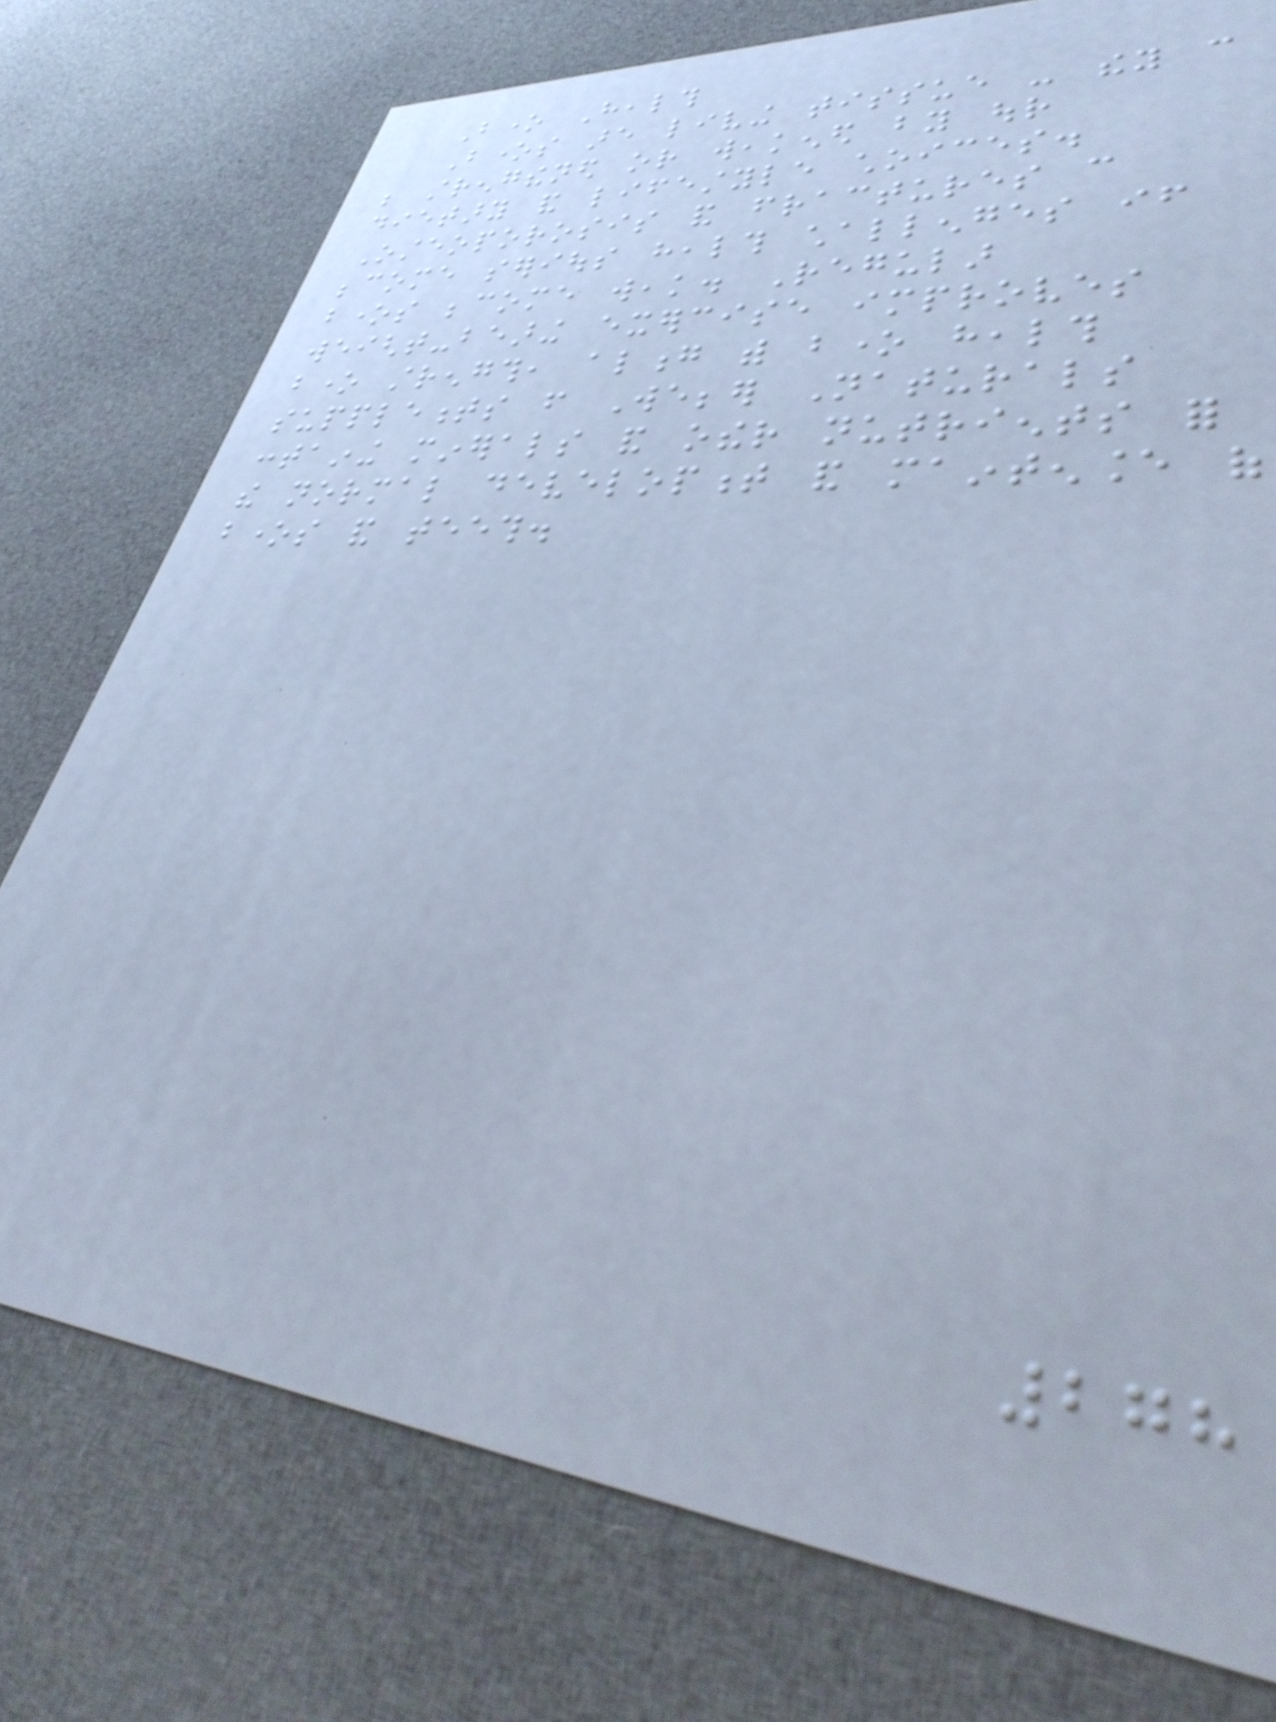Bone Health
Bones are living tissue - they can
be strengthened or weakened by our
dietary and lifestyle choices.
Osteoporosis and fractures can
become serious health challenges if
bones become weak. Regular
weight-bearing exercise improves
bone strength, along with bone health
supplements from Webber Naturals
containing minerals and other nutrients for
the normal development and maintenance of
bones and teeth.
278
